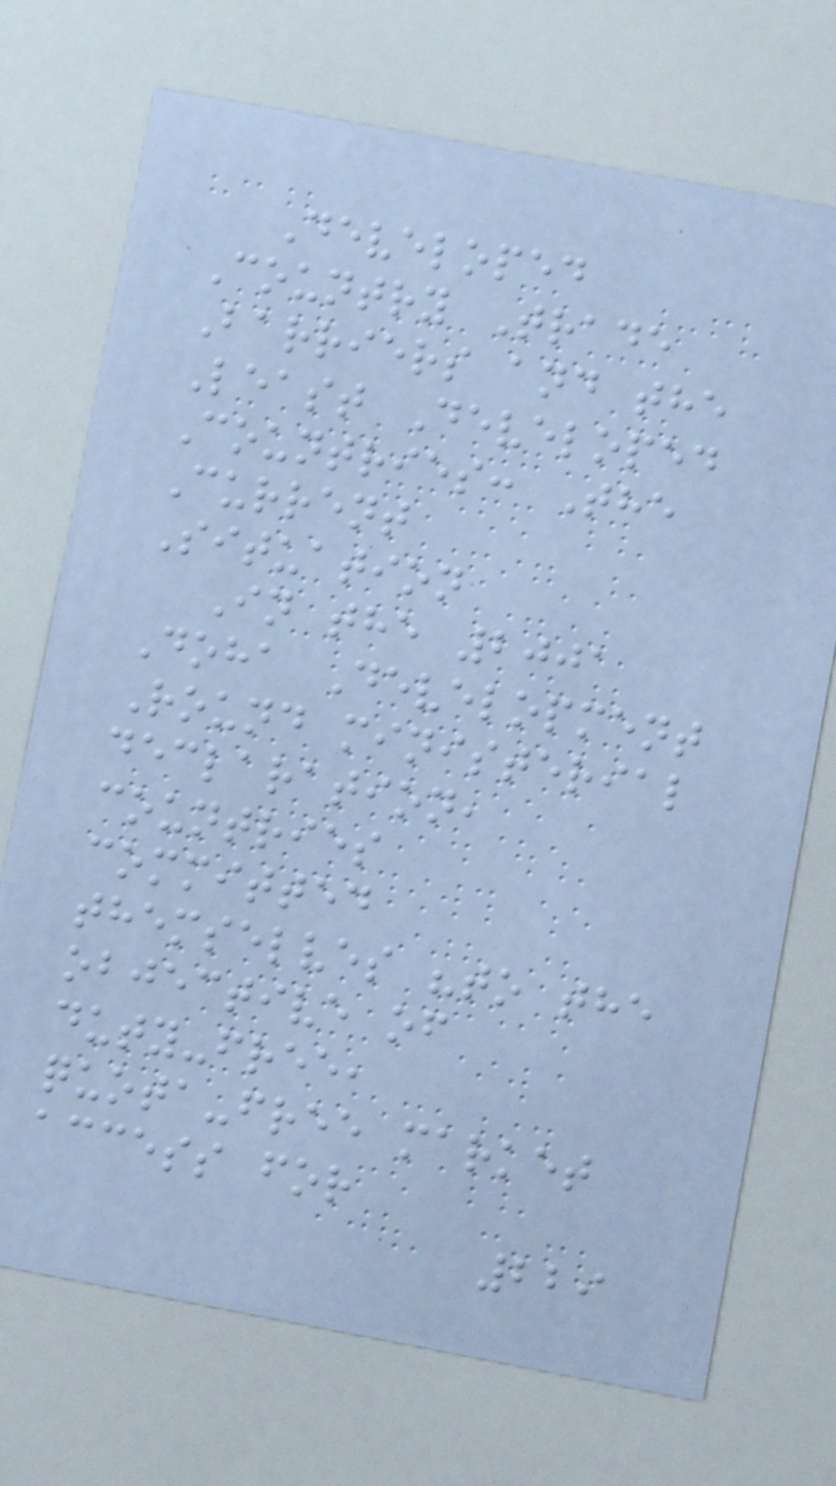Developed
Country Trade
Barriers and the
Least Developed
Countries: The
Current
Situation
In the 2001
Doha Development
Round ministerial
declaration,
countries
committed
themselves "to the
objective of
duty-free,
quota-free market
access for
229
